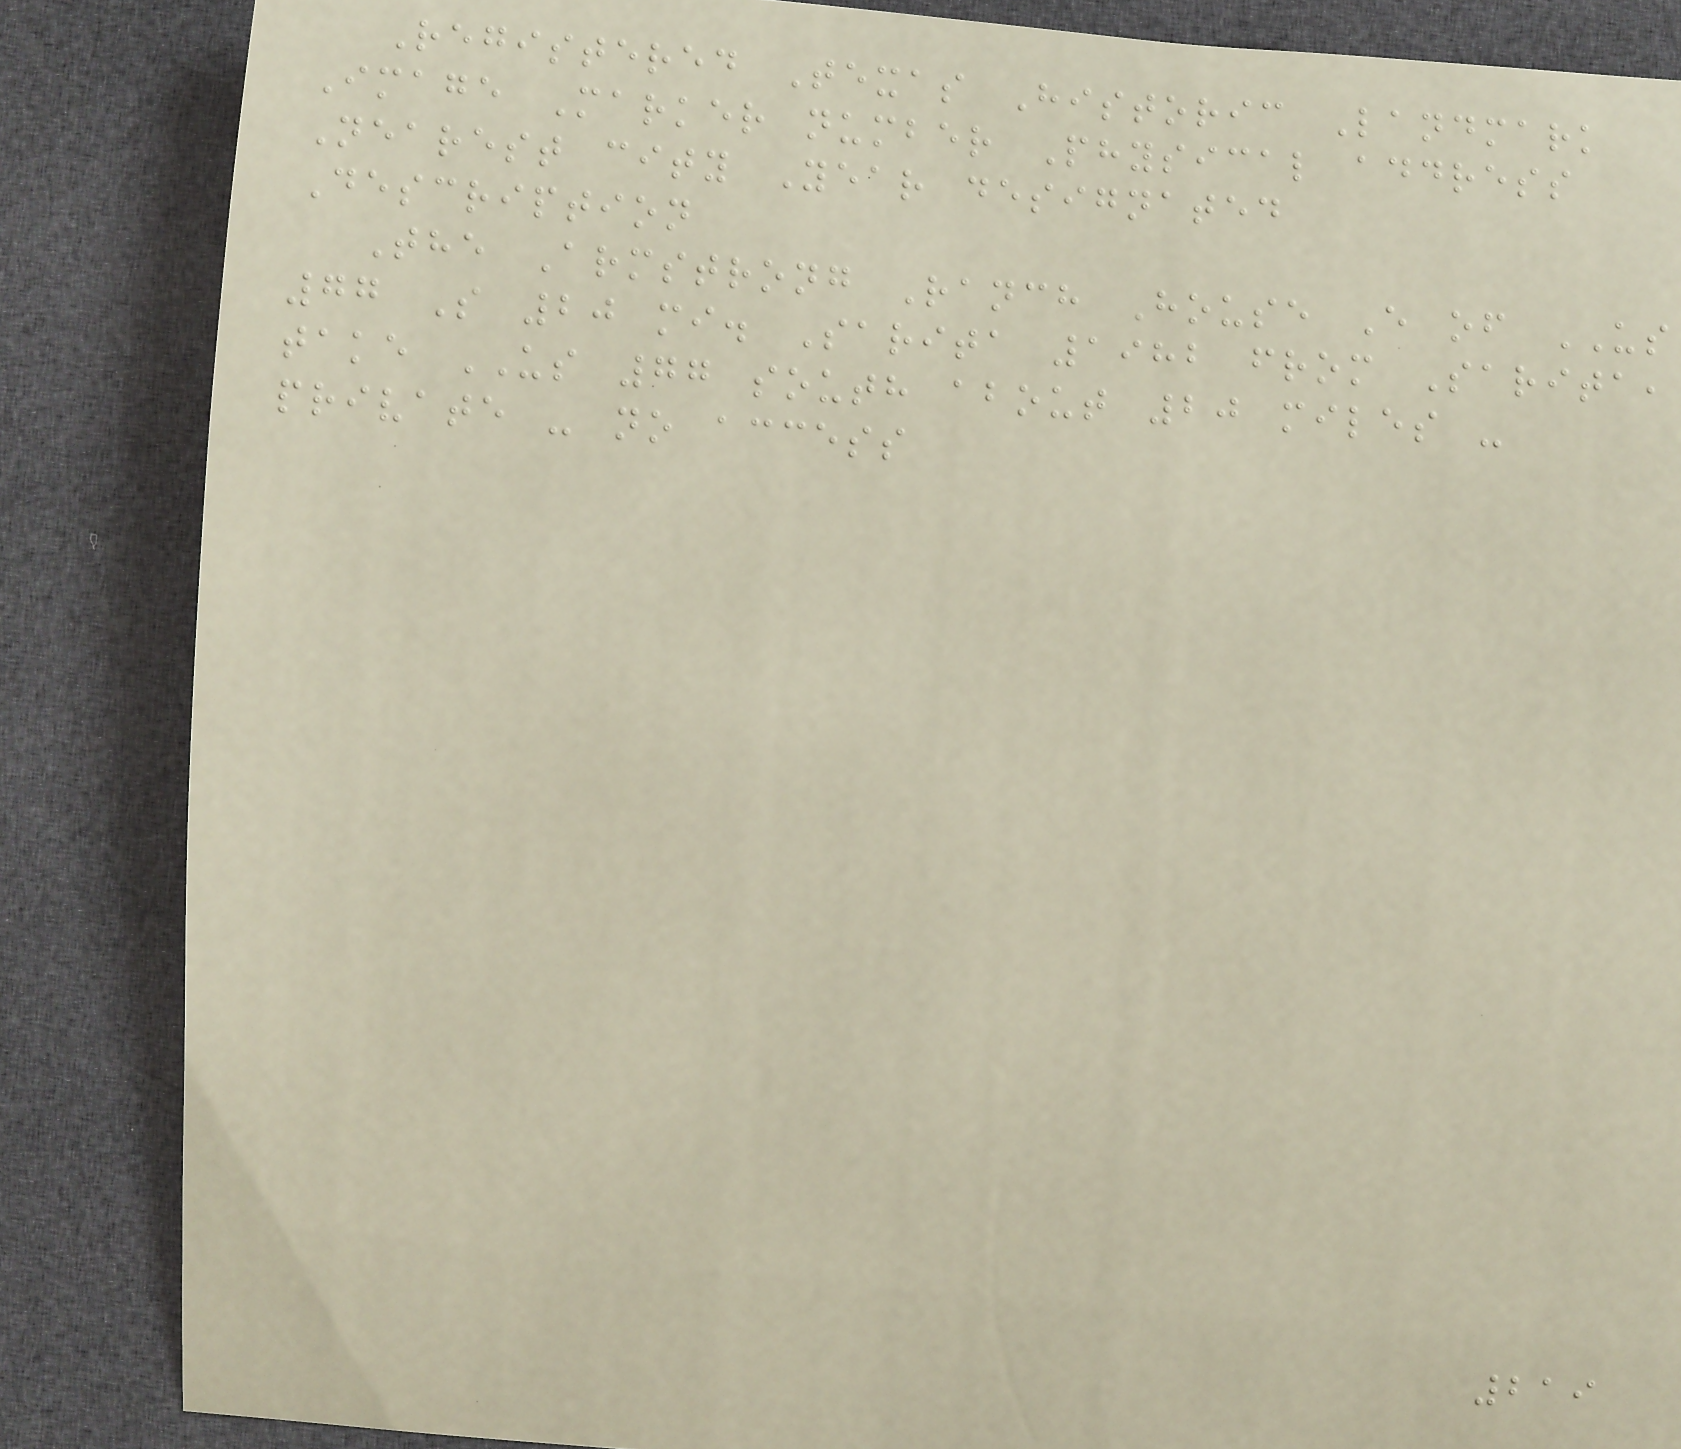Registered Texas Historic Landmark
Image Marker number Physical address
Nearest city Year designated
Description
The Armstrong Ranch House E of US
77 S 20 mi. Sarita 1982 from Sarita,
take US 77 south about 20 miles -
private - no access
219
